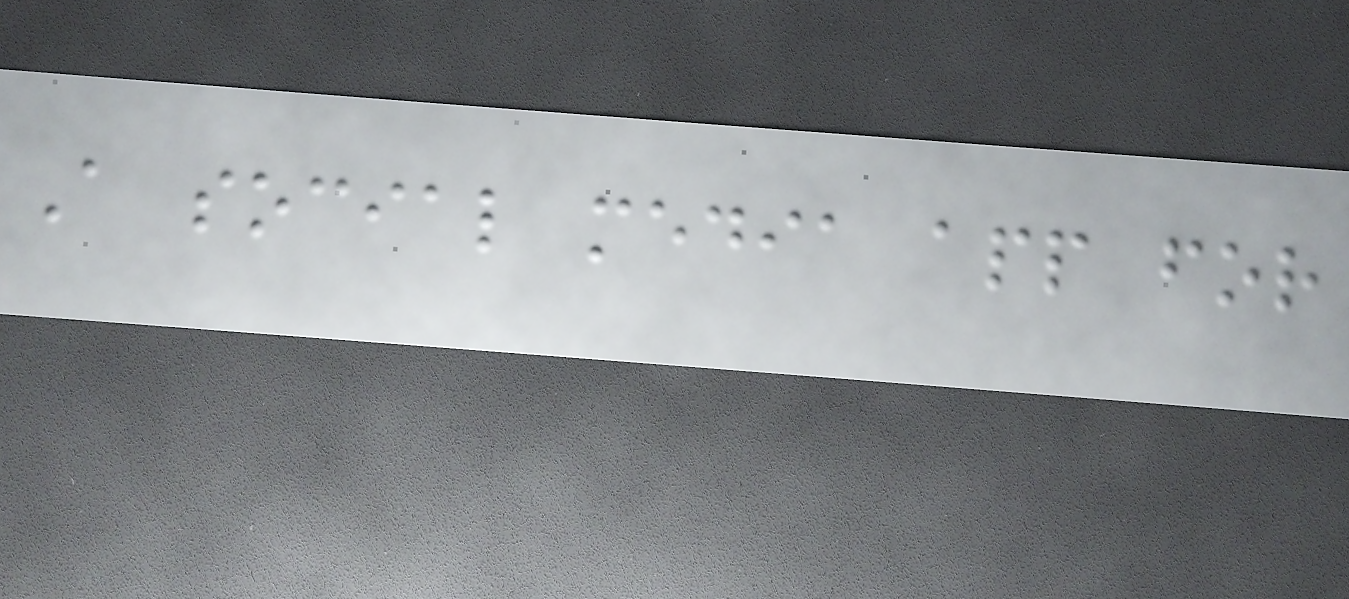A social media app for
